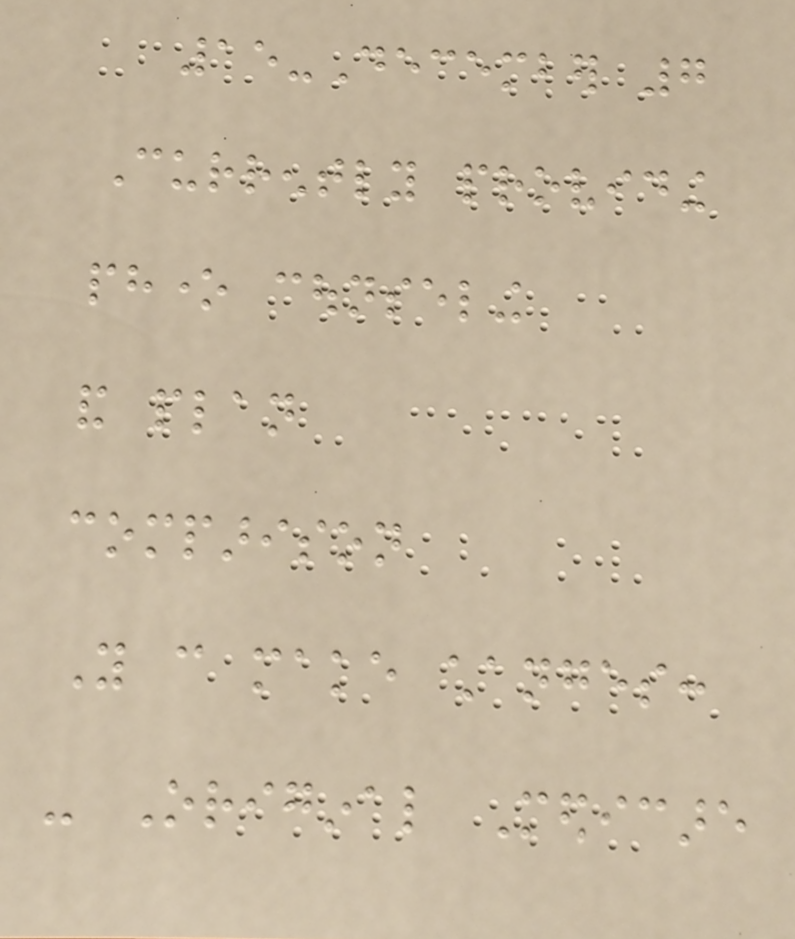15-December 7
Currently providing
phone counseling
and plan
comparison
You can make changes:
- Original Medicare
